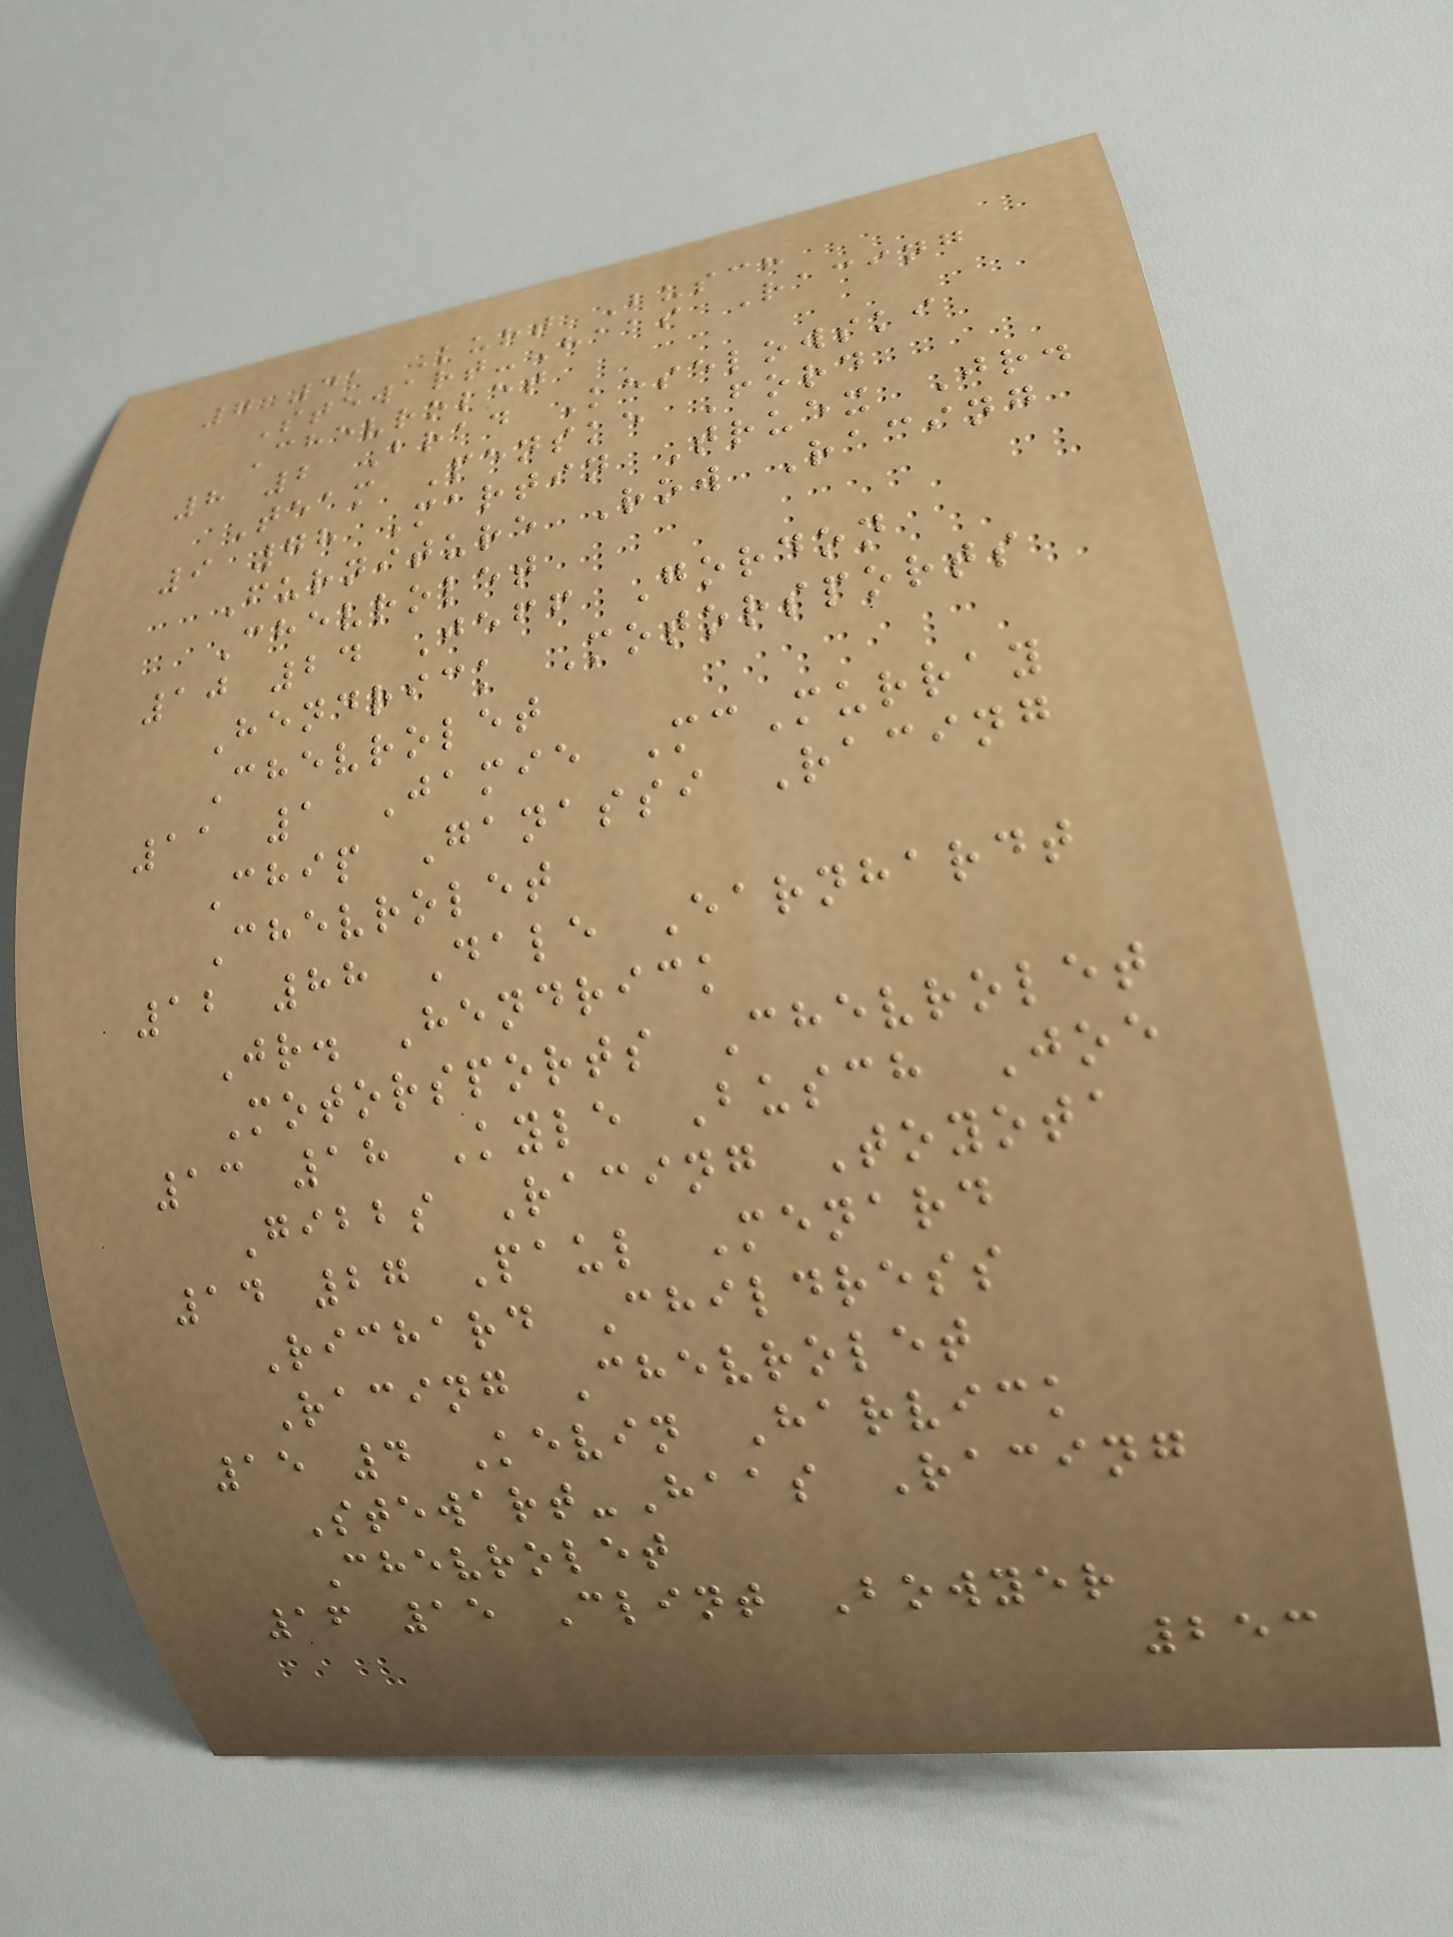7 41 Kurt Busch
Stewart-Haas Racing
Chevrolet
8 2 Brad Keselowski
Team Penske Ford
9 78 Martin Truex Jr.
Furniture Row Racing
Chevrolet
10 24 Jeff Gordon
Hendrick Motorsports
Chevrolet
11 1 Jamie McMurray
Chip Ganassi Racing
Chevrolet
12 88 Dale Earnhardt
Jr. Hendrick
Motorsports Chevrolet
13 18 Kyle Busch Joe
Gibbs Racing Toyota
14 27 Paul Menard
Richard Childress
Racing Chevrolet
15 4 Kevin Harvick
Stewart-Haas Racing
Chevrolet
16 15 Clint Bowyer
253
